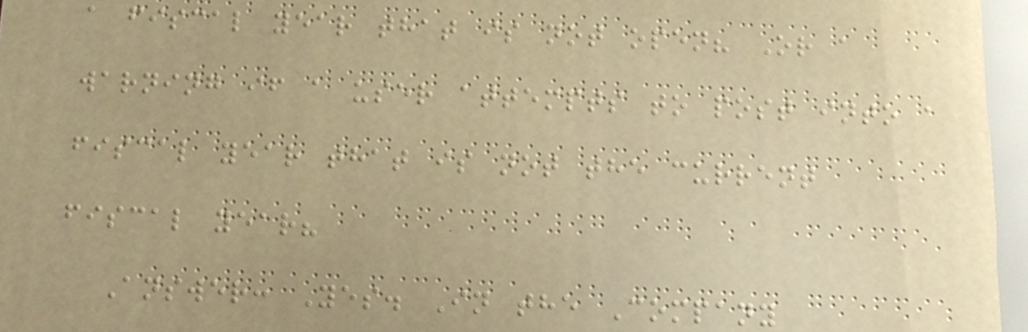a fiscal year that is not open? Or a
warning if a user attempts to post into a
fiscal year that is not the current
fiscal year?
Answer: Yes. In the Company
